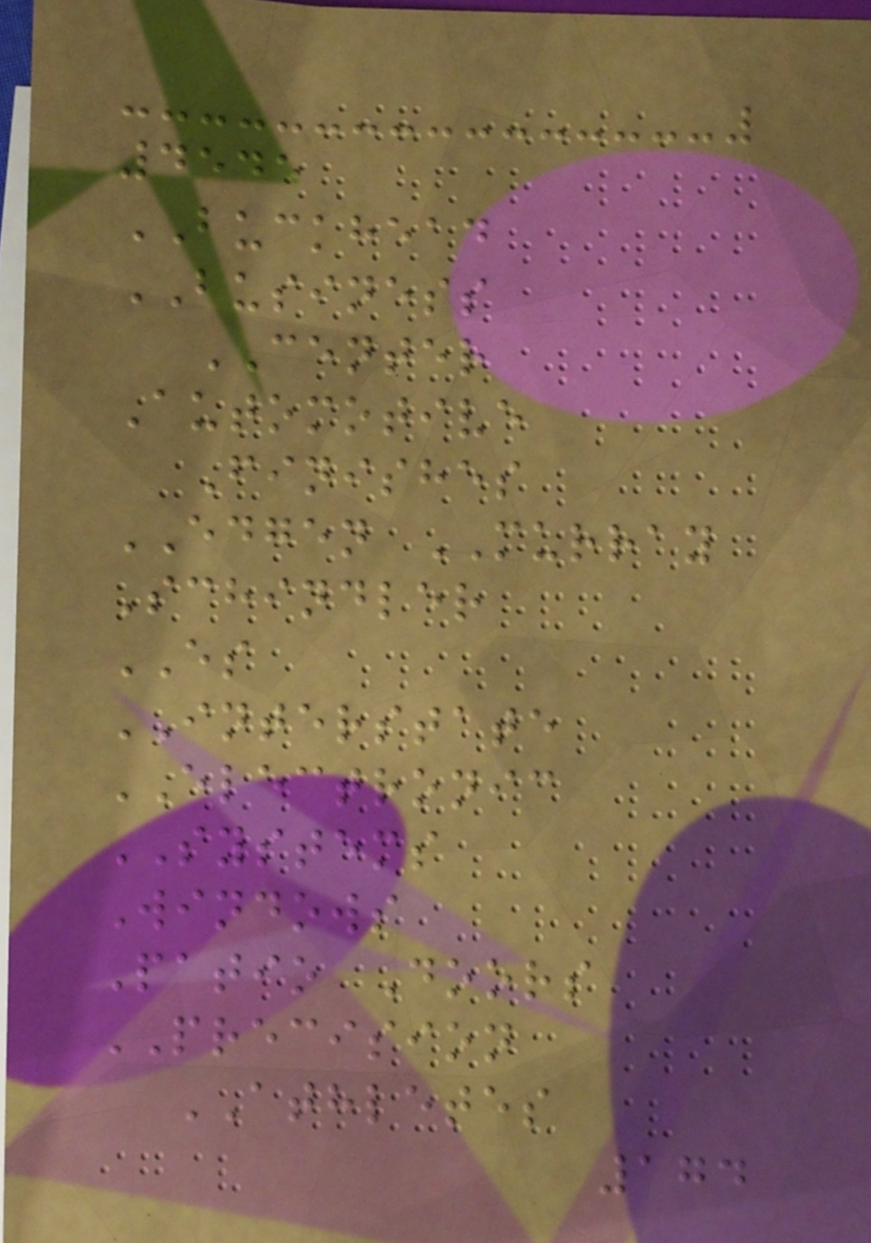4545
BUCKHEAD
BUSINESS
CENTER
Automotive
Finishes
EDGEN MURRAY
Schindler
ES
INTERSTATE
ELECTRONIC
SYSTEMS
Windows
Patio Doors
PRECISION
ATHLETES
174
